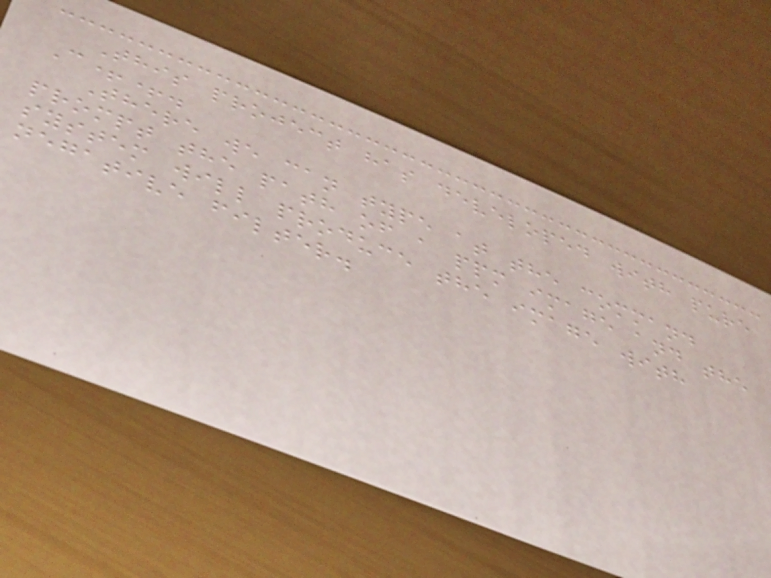This project has developed with pure
C++.
There we can type at the command
prompt the path of a ppm image and the
system will produce the image with
negative filter.
